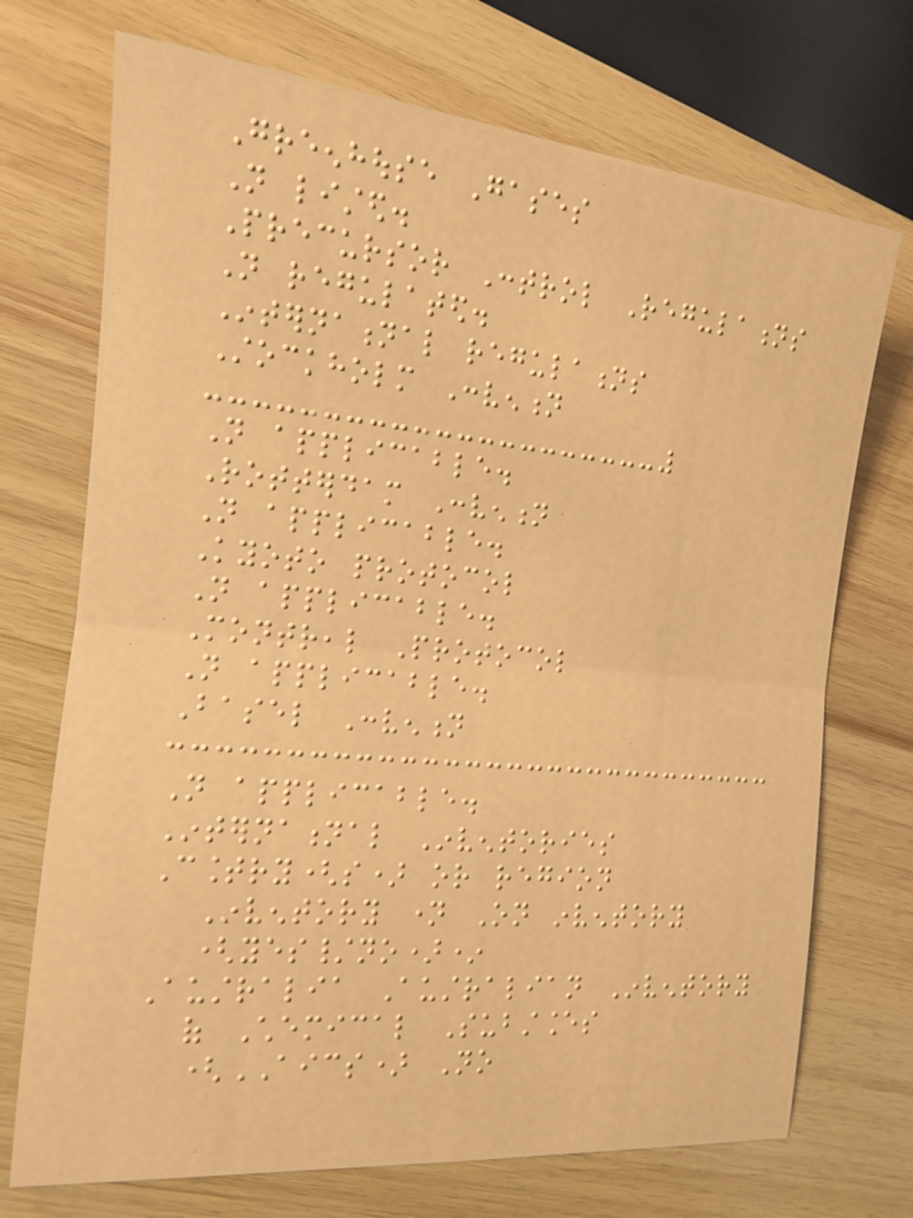Greenhouse Gases
Not listed.
Precursor Control Regulations
Not regulated.
International regulations
Stockholm Convention
Not applicable.
Rotterdam Convention
Not applicable.
Kyoto protocol
Not applicable.
Montreal Protocol
Not applicable.
Basel Convention
Not applicable.
International Inventories
Country(s) or region
Inventory name On inventory
(yes/no)*
Australia Australian Inventory
of Chemical Substances
(AICS) No
